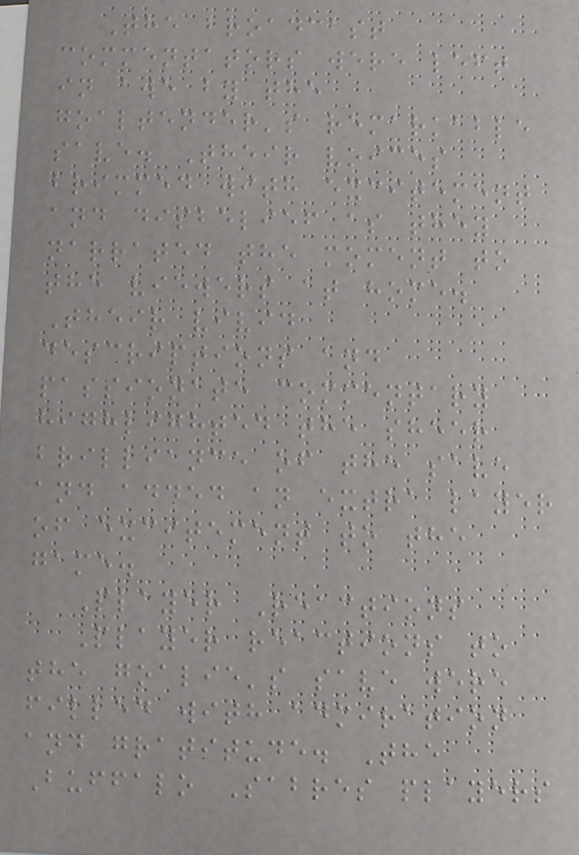The broadcast
commentators were left
in awe by the
goaltender's remarkable
save. Their voices
brimmed with excitement
and disbelief as they
narrated the moment to
the viewers at home.
Their vivid
descriptions and
passionate commentary
highlighted the sheer
brilliance of the save
and added an extra layer
of excitement to the
game.
Player Reactions
Player reactions to
the goalie's save were
filled with admiration
and gratitude. The
Buffalo Sabres players
